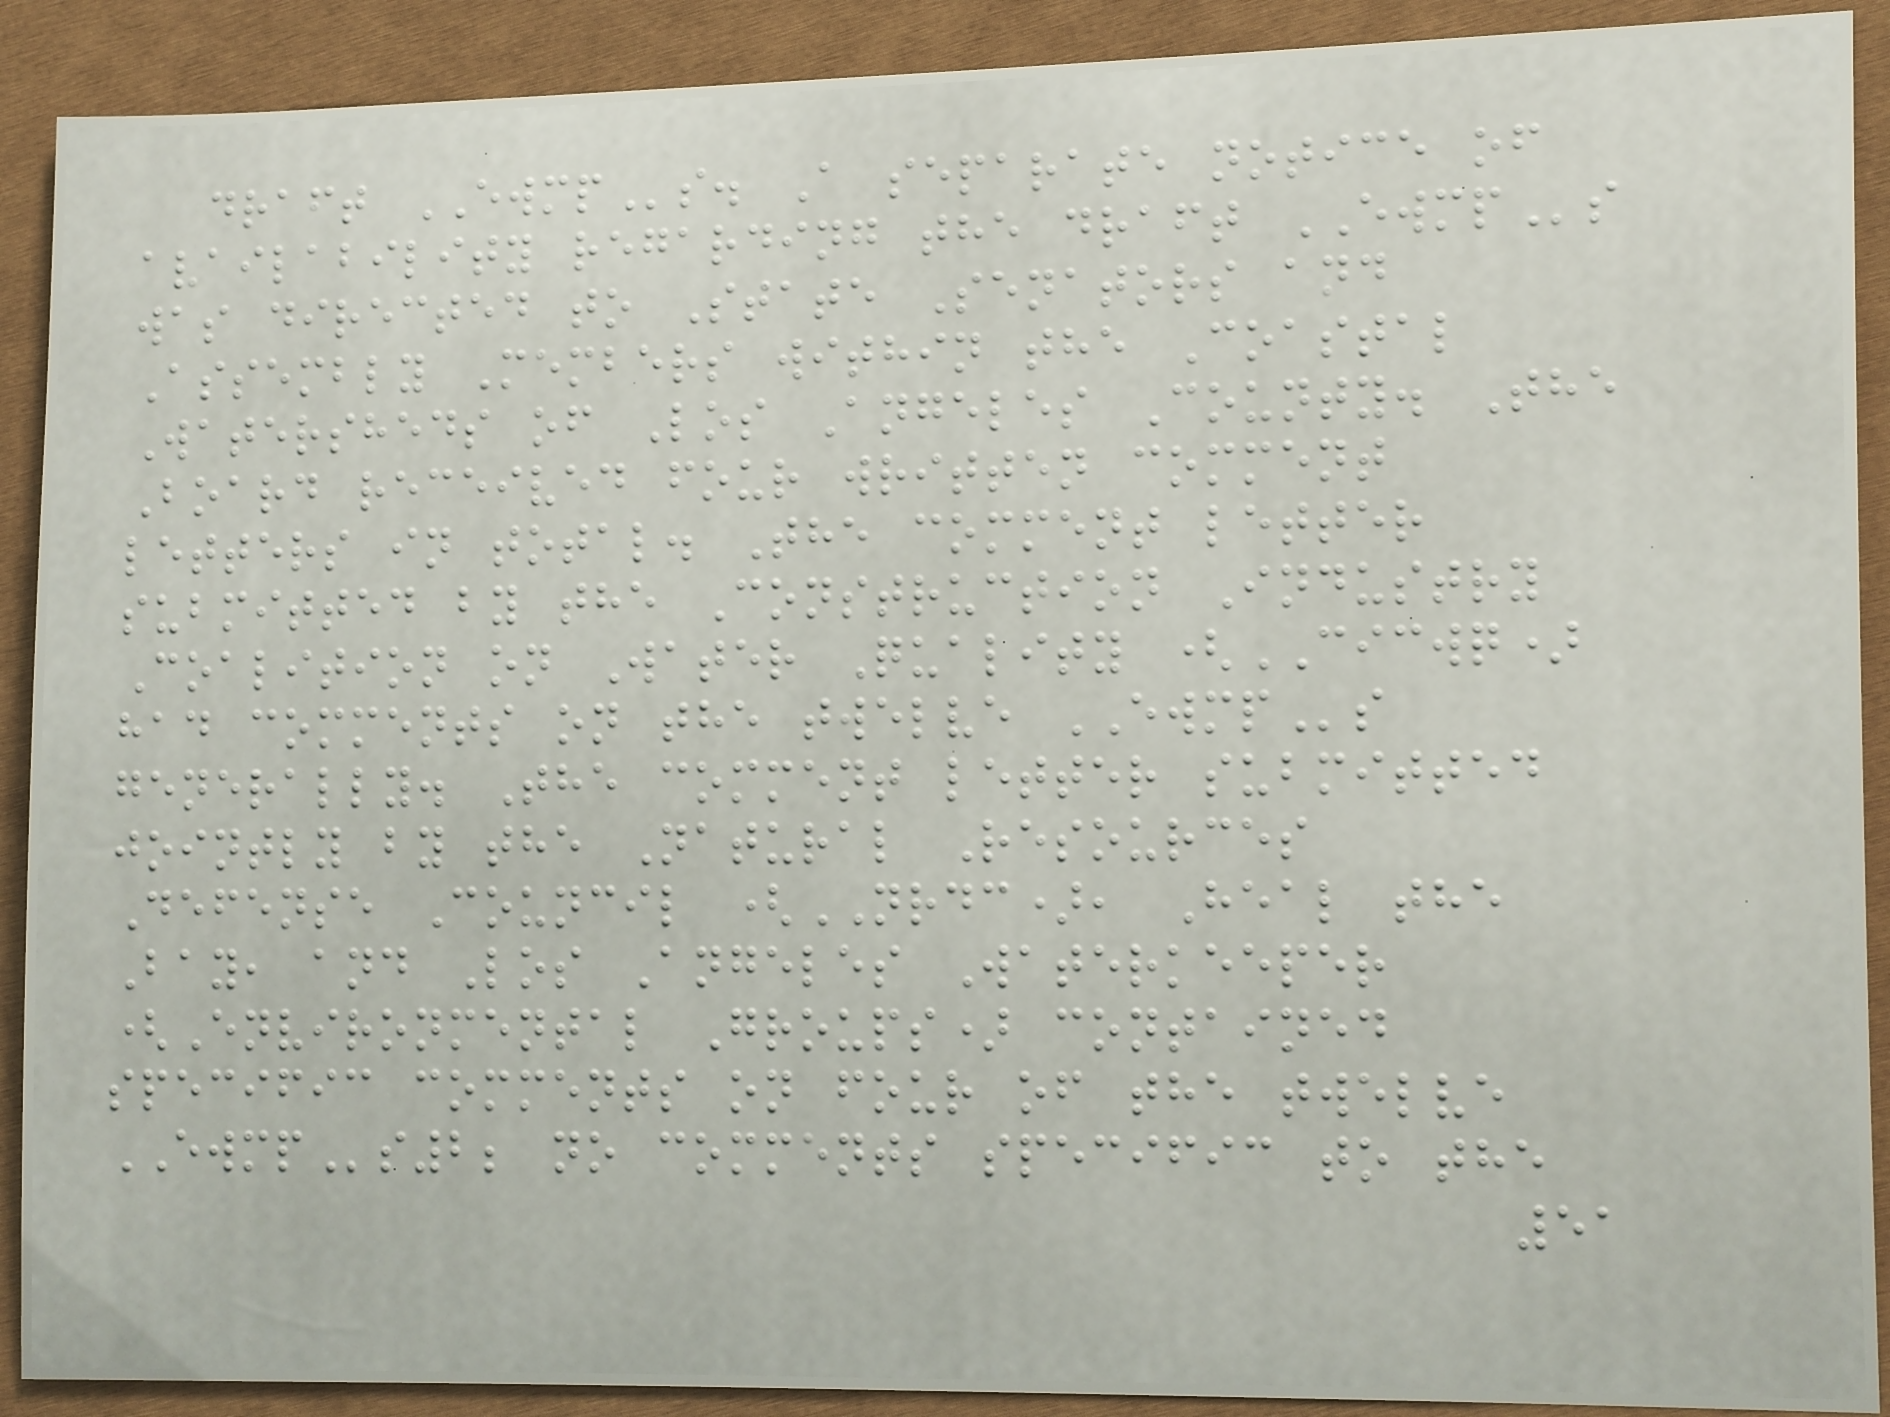draft EWMPs. A separate notice of
availability regarding the draft EWMPs
was directed to State Senators and
Assembly Members within the Coastal
Watersheds of Los Angeles County. The
Board received four written comment
letters in total. The comment letter
submitted by the Construction Industry
Coalition on Water Quality (CICWQ)
had comments on the twelve EWMPs
generally. The comment letter submitted
jointly by the Natural Resources
Defense Council (NRDC), Heal the
Bay, and Los Angeles Waterkeeper
(Environmental Groups) contained
specific comments on four of the twelve
EWMPs2; no comments specific to the
51
